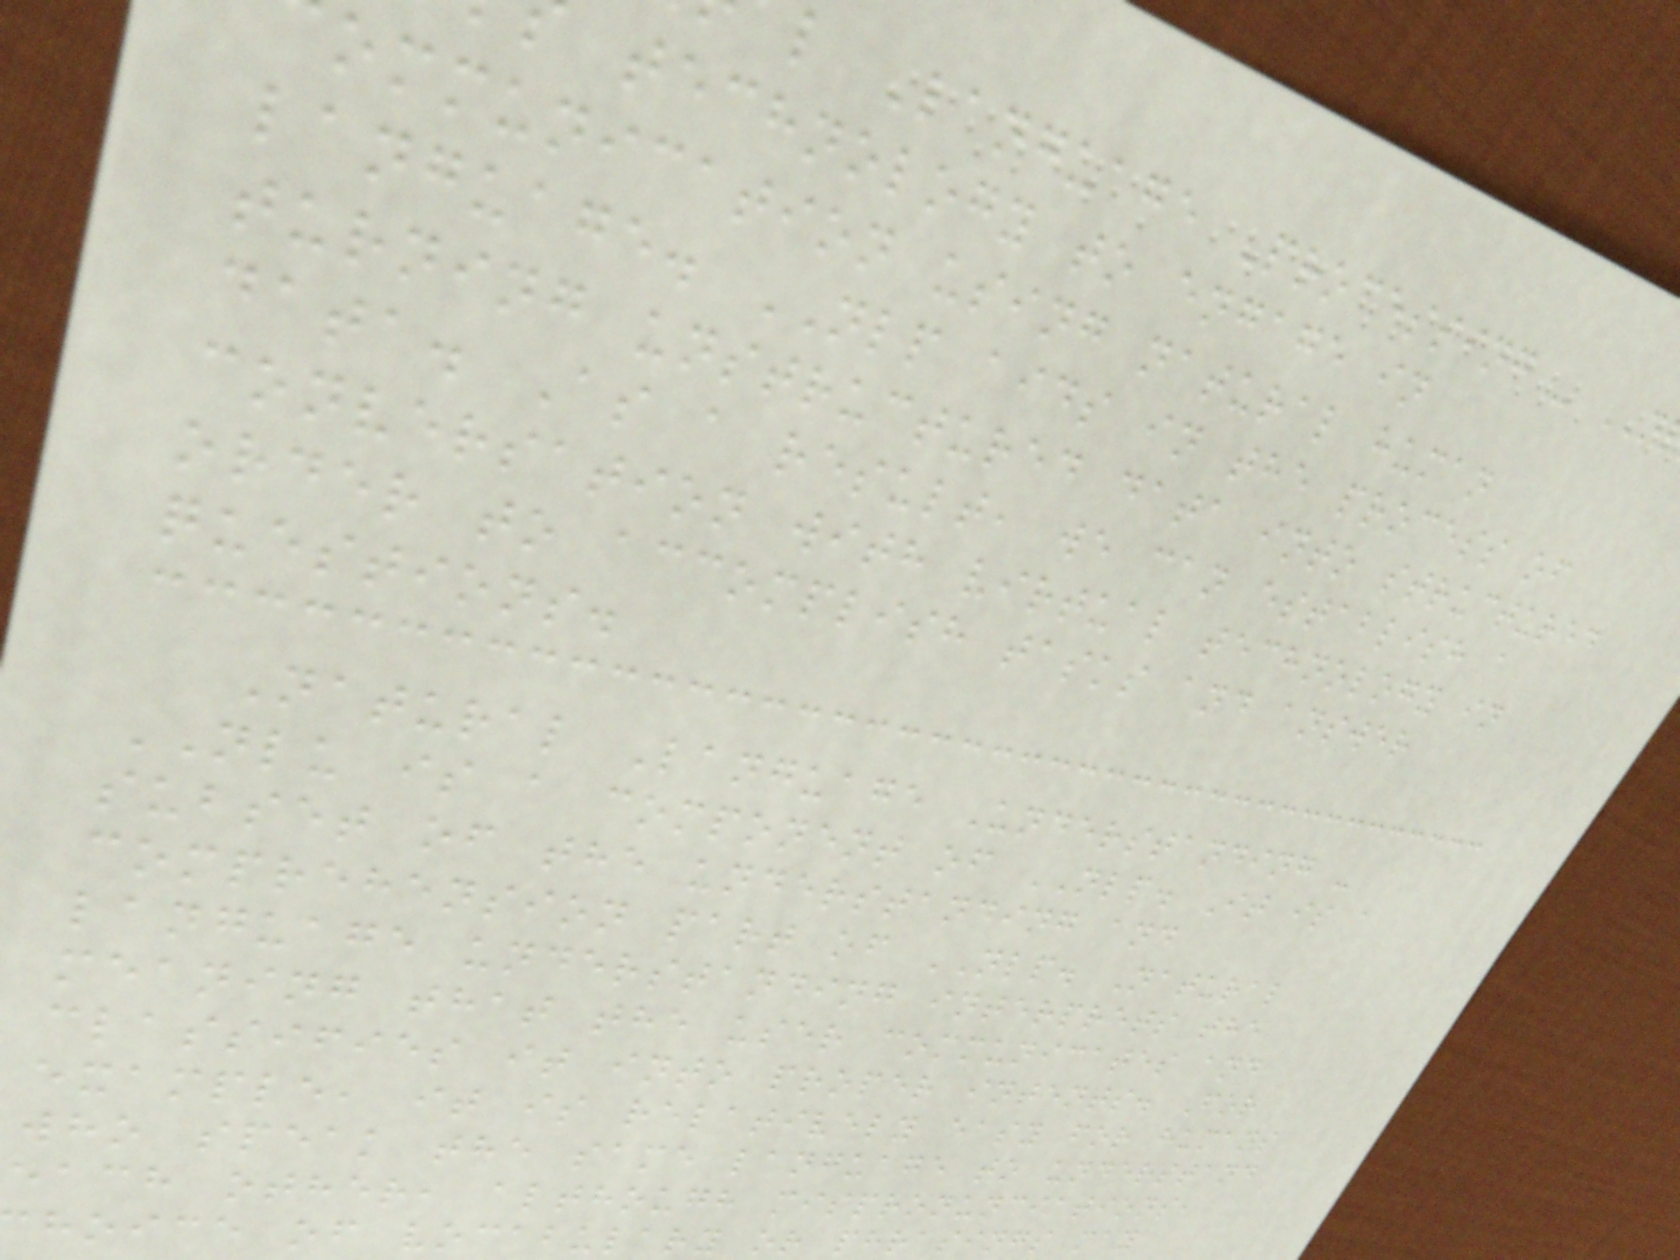l Language Processing -
technology to engage in
ommunication using natural human
language. NLP aids in the process of
turning unstructured data into structured
data. As a result, we can establish a
conversation with virtual technology in
order to accomplish tasks and answer
questions.
Natural Language Understanding -
NLU is a component of NLP. It is a
subset of the understanding and
comprehension part of NLP. Natural
language understanding interprets the
meaning that the user communicates and
classifies it into proper intents. For
example, it is relatively easy for humans
who speak the same language to understand
each other, although mispronunciations,
hoice of vocabulary or phrasings may
